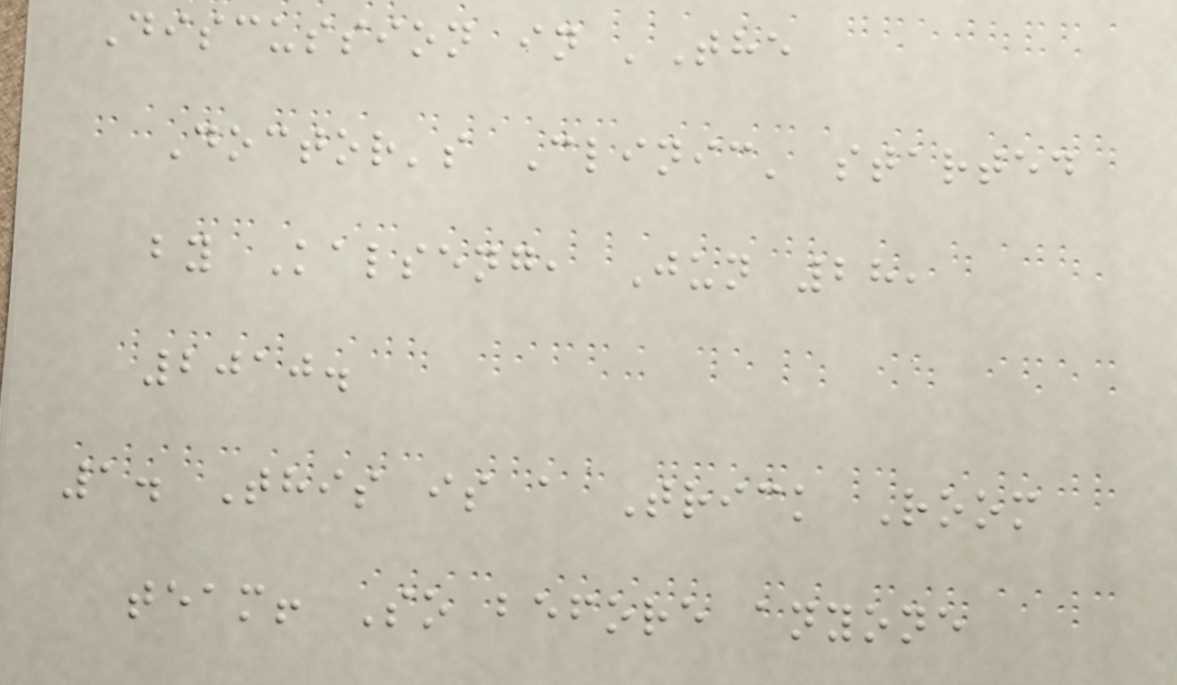Discussion in 'The
Doctor's Clinic' started
by Kalseng, Jun 28,
2010.
1. This is a Trick Room
team! So before anyone
